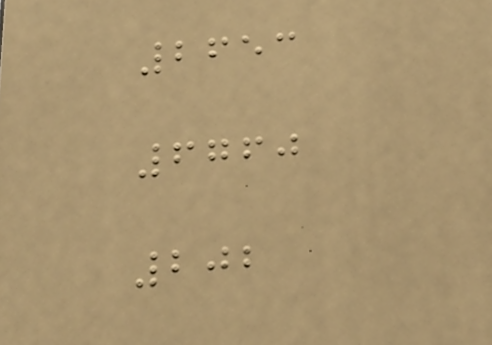2653
6760
202
